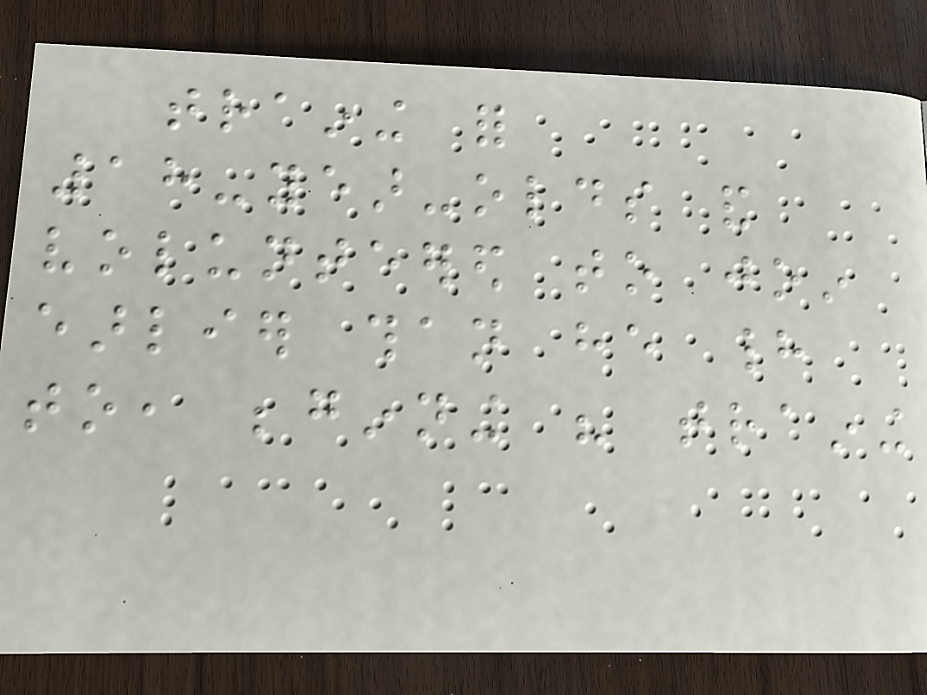training for
18-year-olds and
volunteered to join
earlier than he had
to, beginning his training
